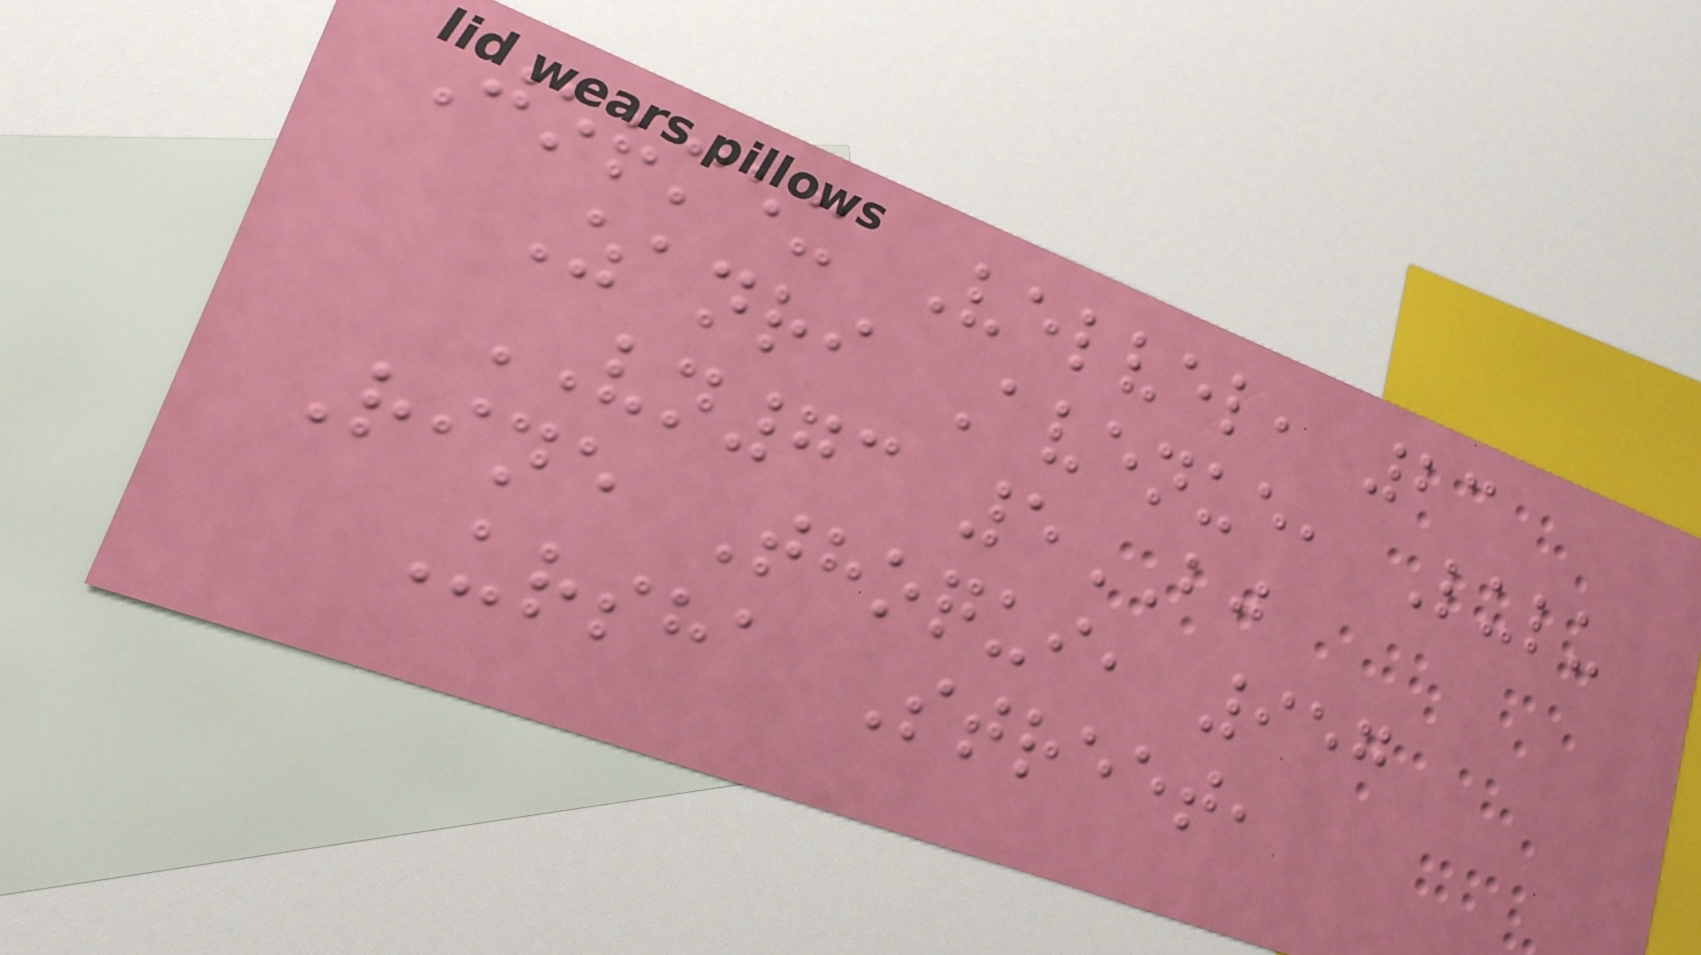Jormex Velvel, 23
Zanri Avenue, Lulu
VN73 5BJ
Rine Thoqui, 957
Ursha Street,
